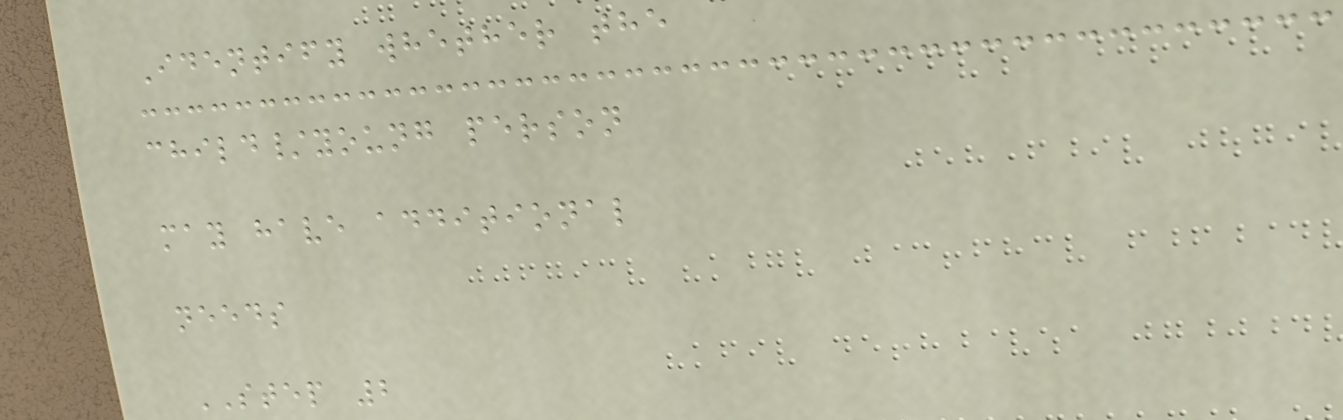Identify whether the
child/young person
may have additional
needs
STEP 2
